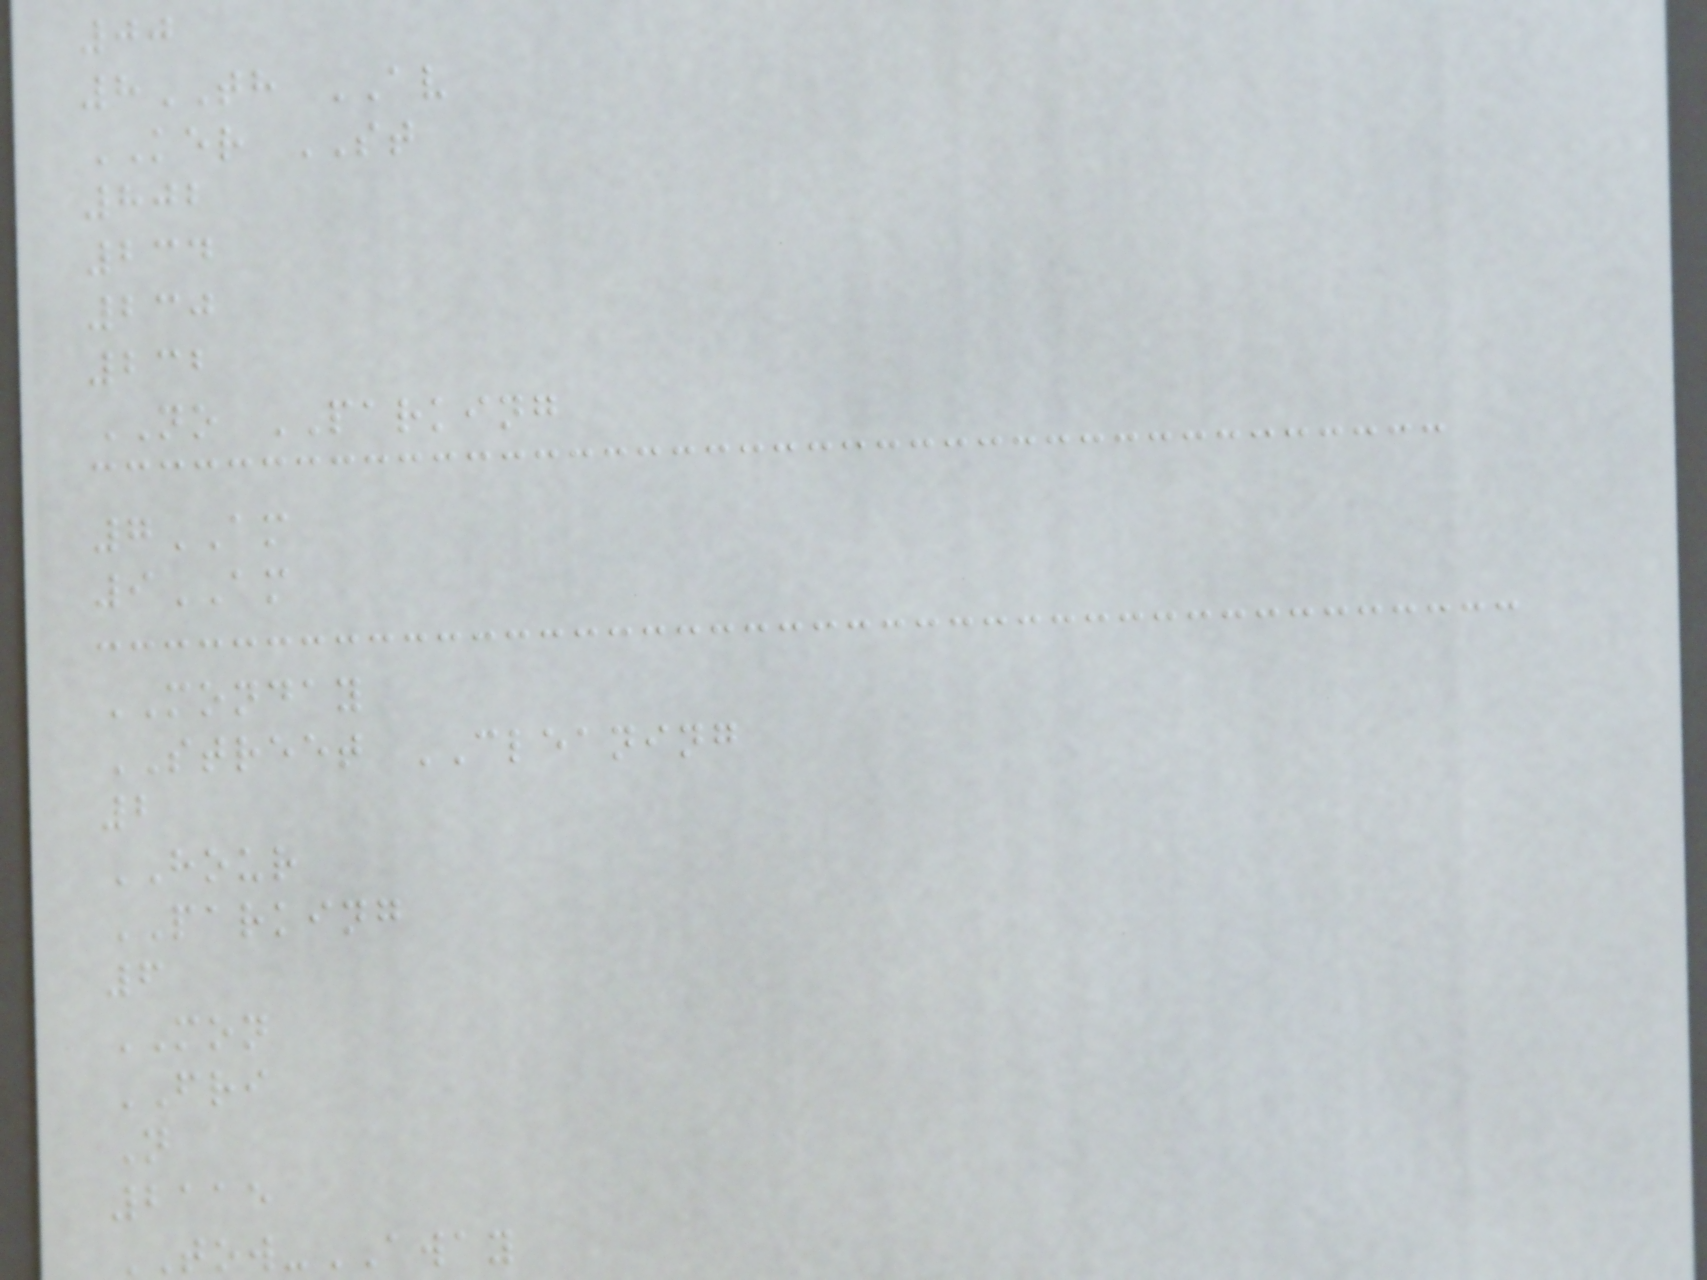00
8TH AV
KER ST
802
234
230
232
NO PARKING
7AM
9AM
MONDAY
STREET CLEANING
2
HOUR
PARKING
6
MON
FRI
N
2115
TOW-AWAY
